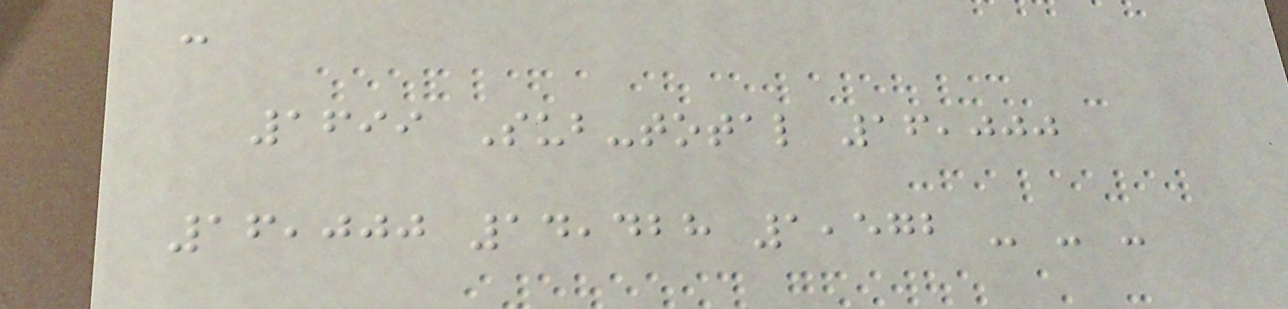-
1699 Sub-total 16,000
16,000 14,428 1,572 - - -
